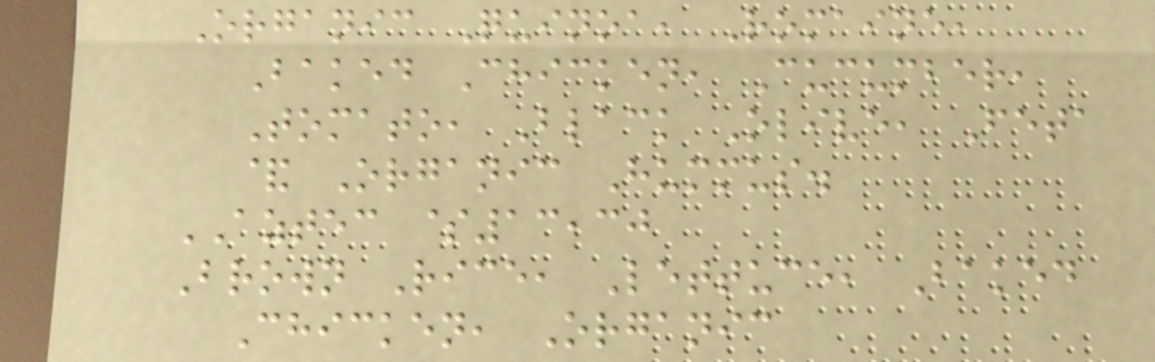Organic Quinoa, Romaine,
Baked Chicken, Cucumber,
Tomato, Black Olive, Feta
& Organic Hummus.
AZTEC $13,30
Brown Rice, Lettuce, Baked
Chicken, Organic
